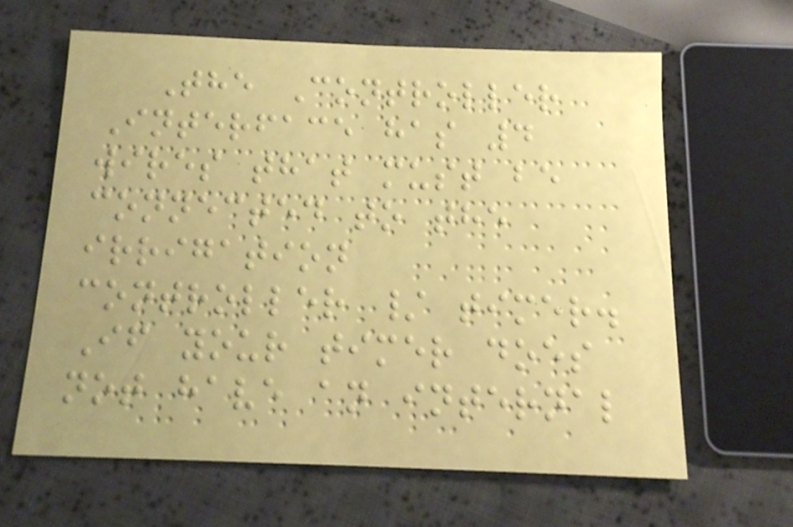The Controller
Interface has 4
wires that must be
connected to the
irrigation
controller / timer.
If your timer does
not have an internal
